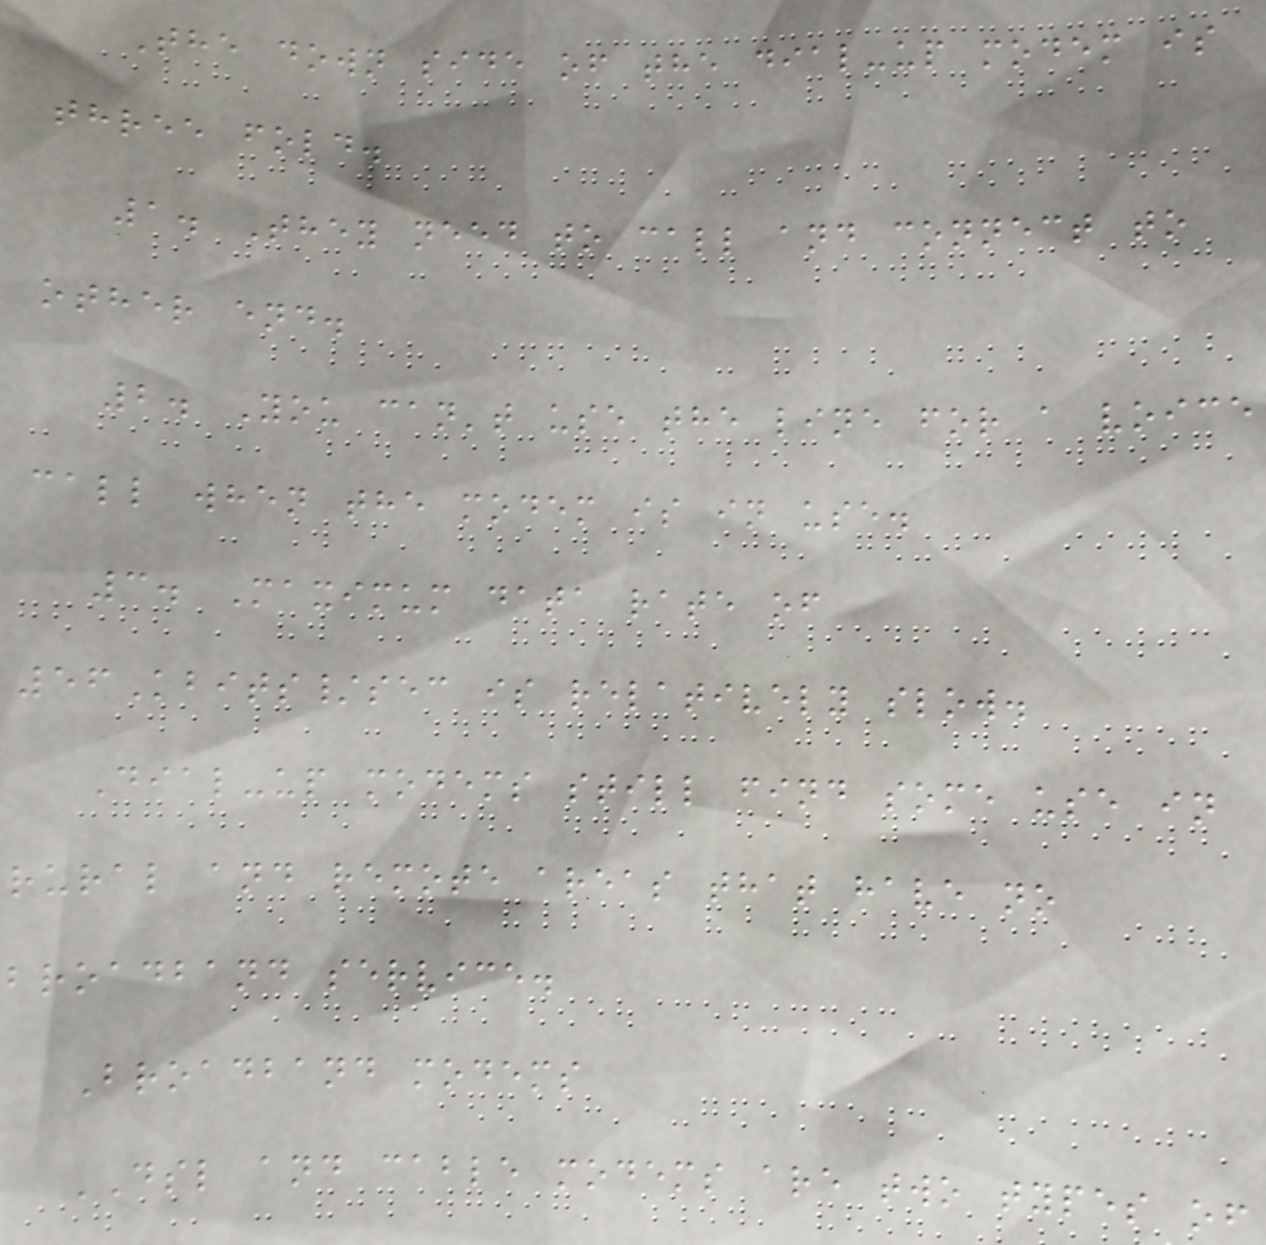The down side of the dial-up modem is
three fold.
1. They need to call and connect to
other end.
2. You can't use the line for a voice
call when the modem is in use.
3. Maximum data rate of
56Kbits/sec is relatively slow.
Dial-up modems still find some use in
rural and remote areas that have no
broadband service.
Broadband modems
DSL and cable modems are two types of
